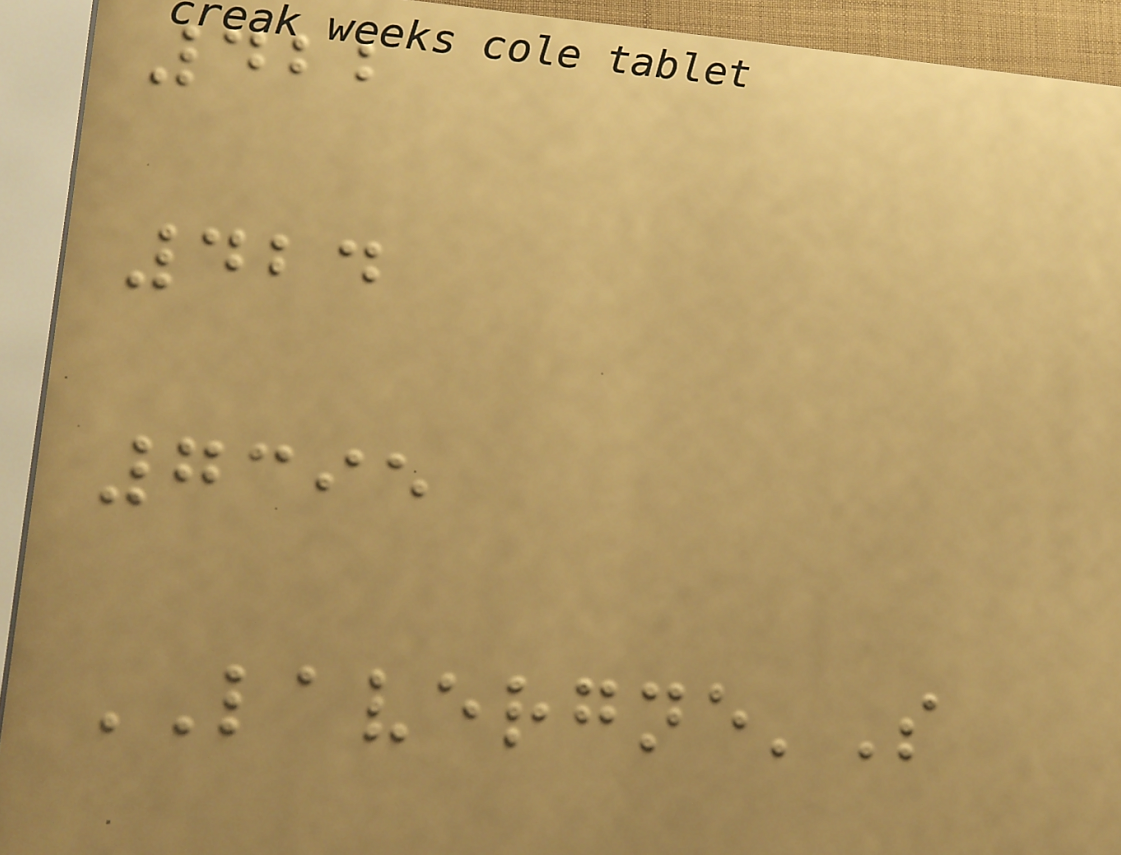422
424
7395
LAVERGNE'S
